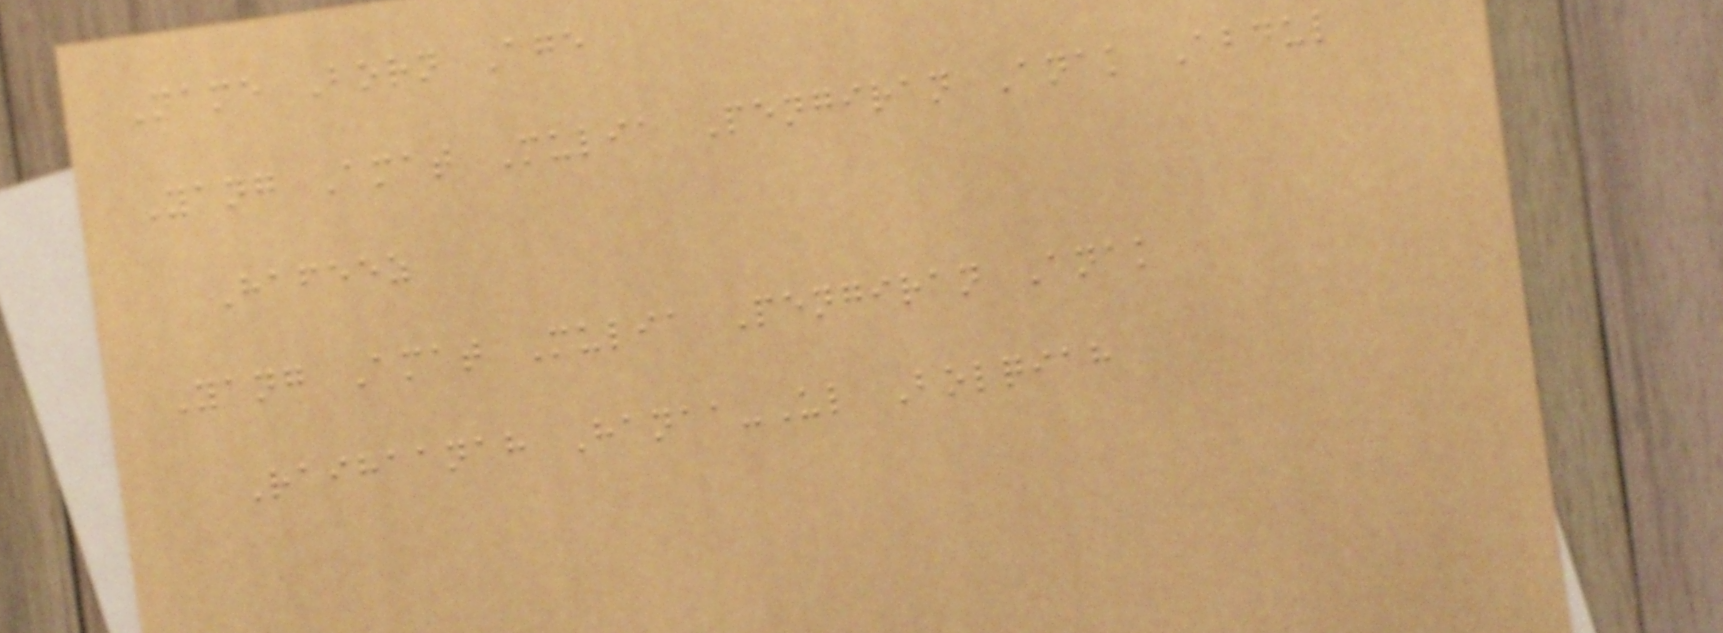Name Born Age
Yang Amat Mulia Pengiran Anak Abdul
Hafeez
Yang Amat Mulia Pengiran Anak
Raihaanah Hanaa-Ul Bolqiah
